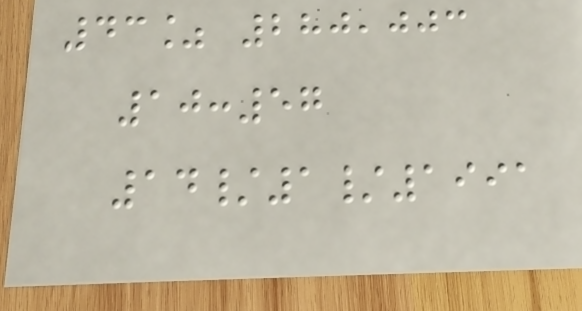43% 280,003
10:57
14/1/1991
